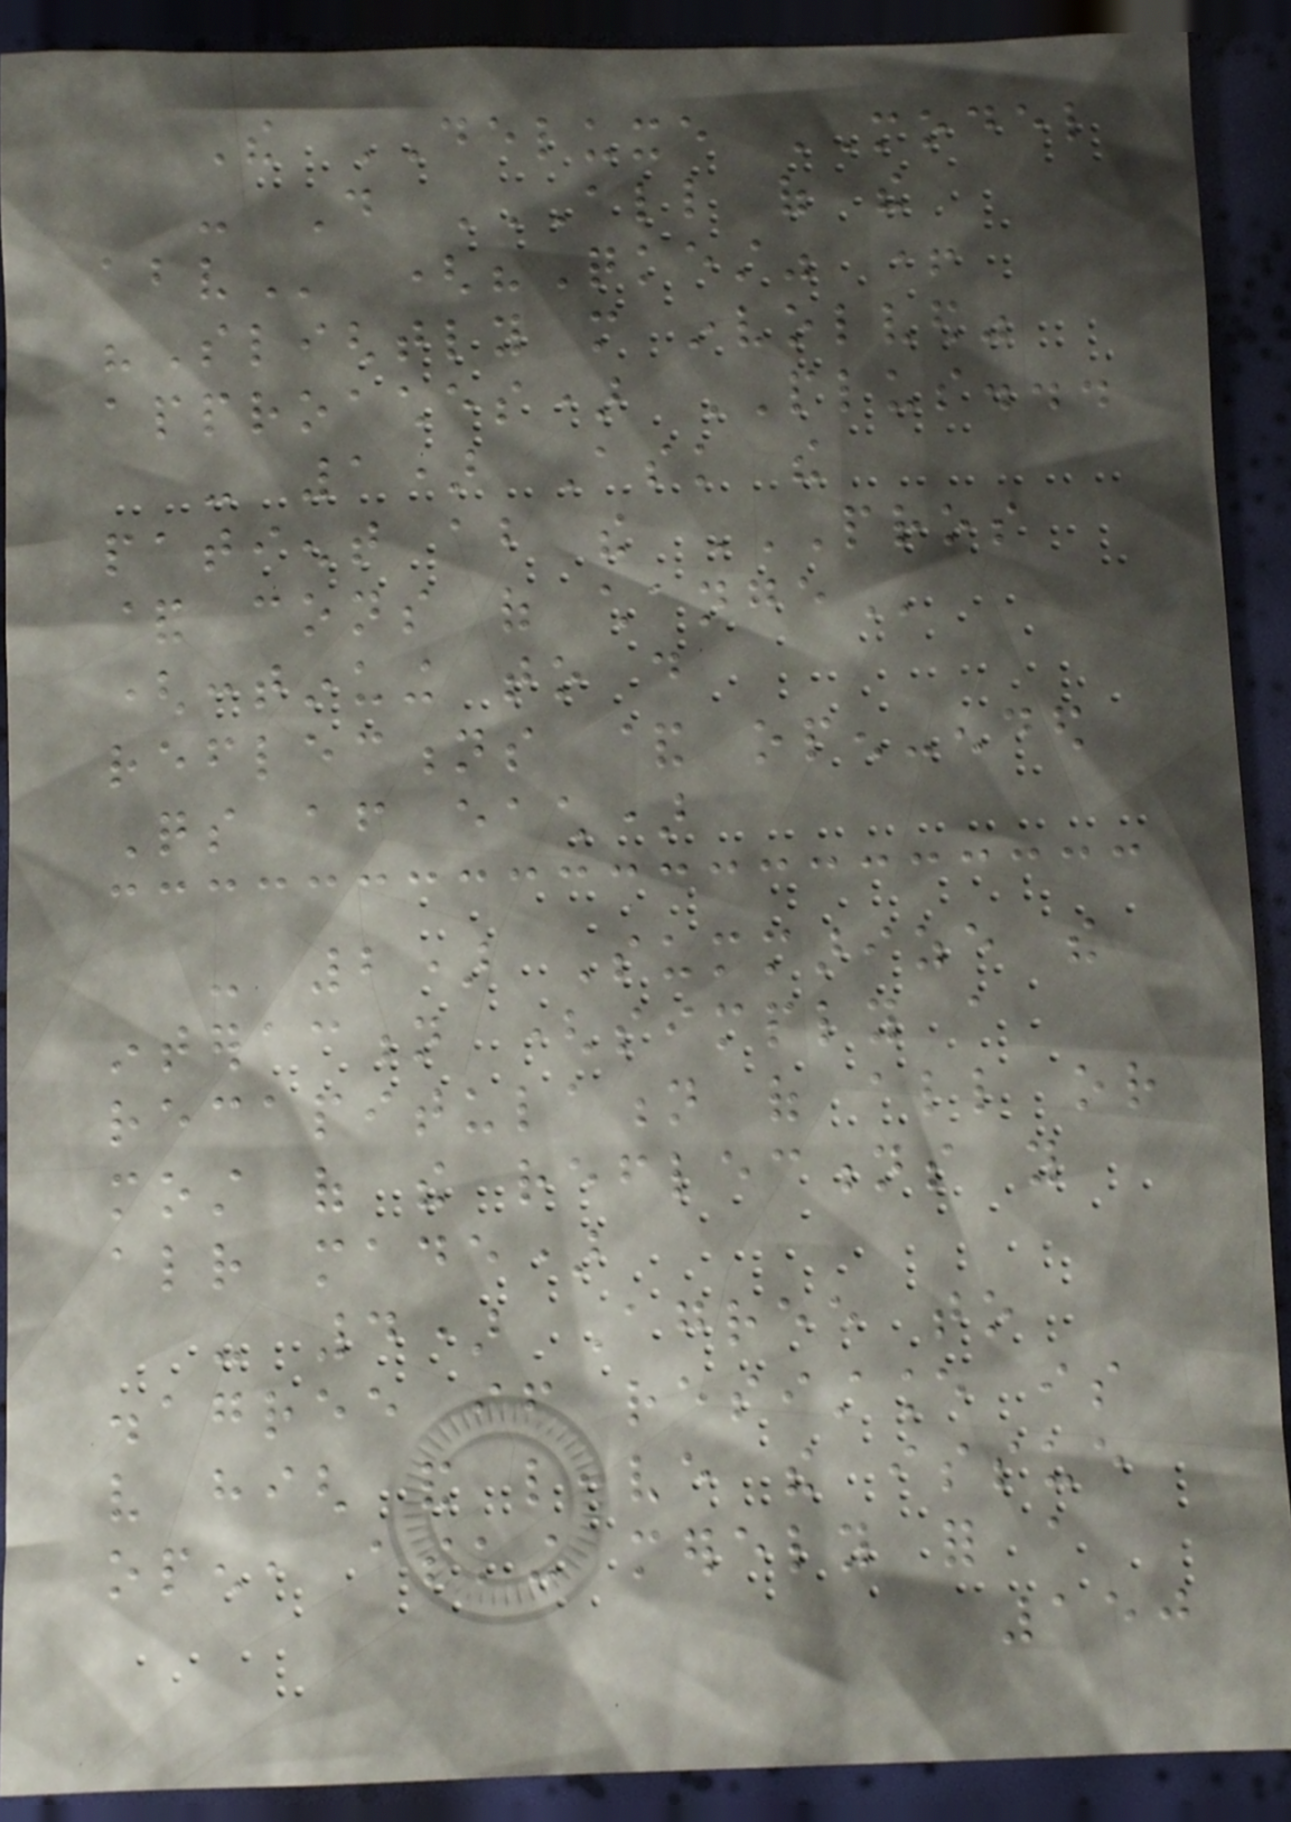The DELUXE MODEL
- Do ALL OF THE
ABOVE ("Quickest" +
"Slightly more involved"
approaches) PLUS...
- 1) Ask the
patient about the PROS
& CONS OF CHANGE
(continuing to do
reflections & open-ended
Qs after each)
- 2) Summarize the
interaction (simply a
recapitulation of all or
most of the reflections you
already made)
- 4) Agree to
disagree if resistance is
very high and leave the issue
open, asking merely for a
150
